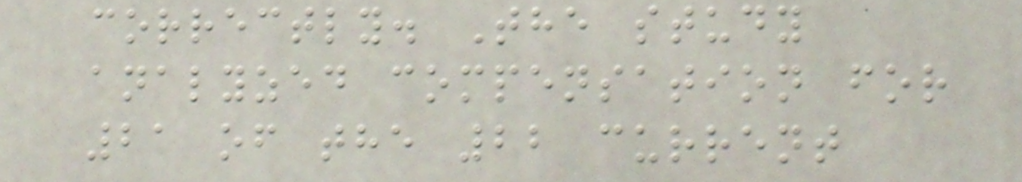correctly. The study
analyzed compensation for
21 of the 22 current
